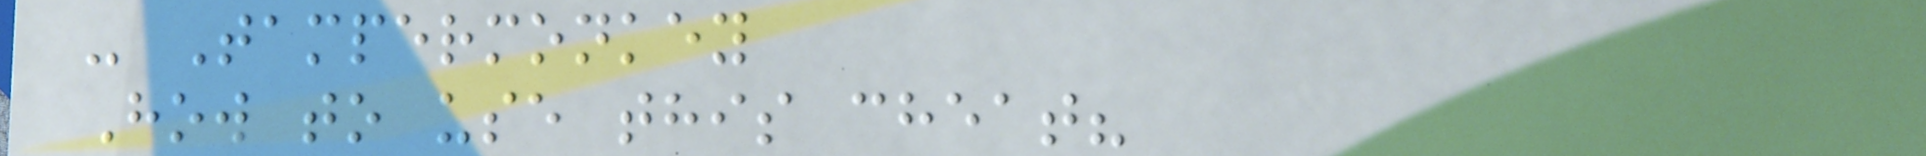- Tampermonkey
How to use this cheat?
